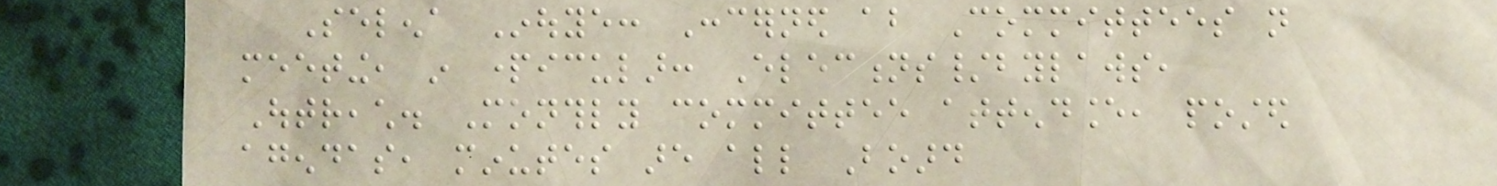Selena Inouye: Concerned about Committees not
meeting, in particular: Elections/bylaws,
Outreach. Monthly committee attendance, posted
agendas, minutes are all Board
